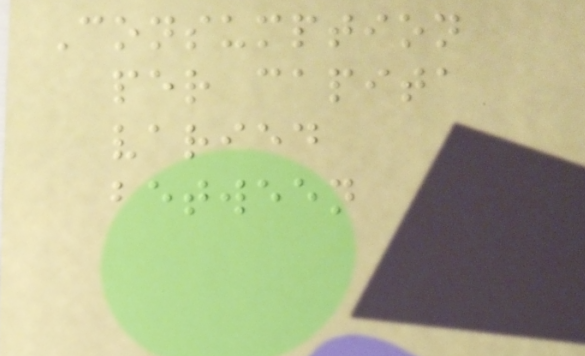Consumption
per capita
varied
between
